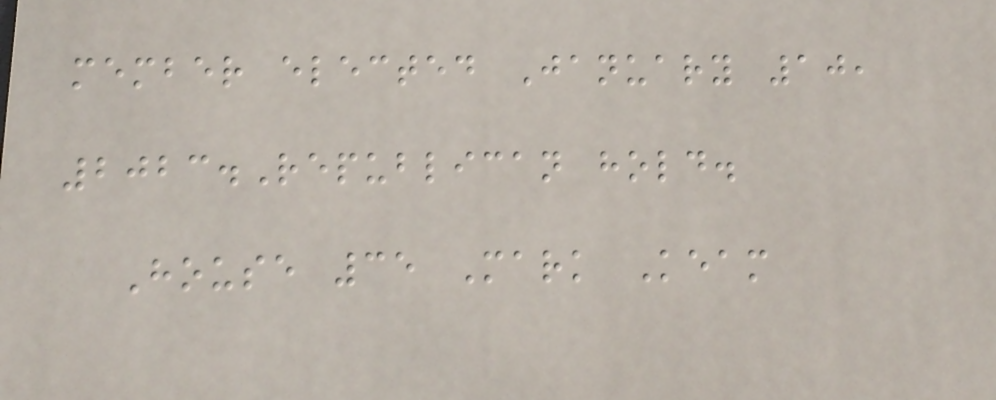member elected January 10,
2023.Republican hold.
House 35 Mark Keam
